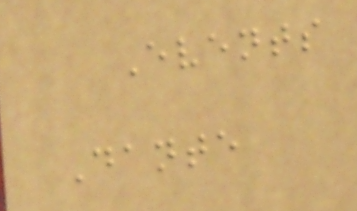Events
Dante
